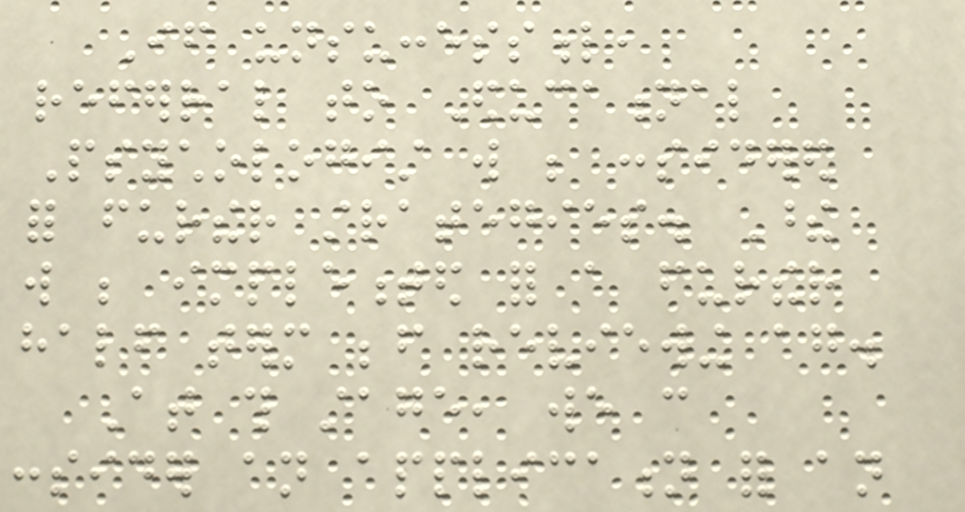If unsuccessful,
referral to Educational
Psychologist will be considered
for further strategies. These
will be implemented for a further
half term before reviewing again.
At this stage, we can
consider an application for an
